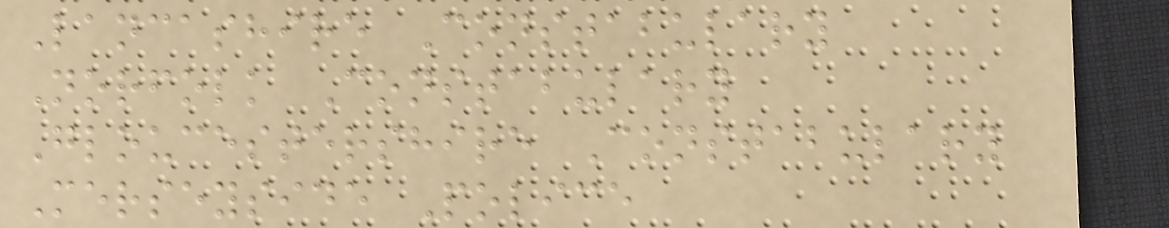Lancashire Constabulary
Norfolk Constabulary
Gloucestershire Constabulary
Merseyside Police
